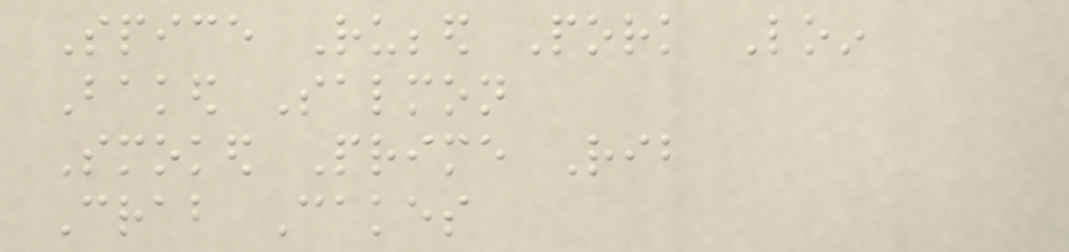Spice Rubbed Pork Loin
Baked Salmon
Smoked Prime Rib
Crab Cakes
